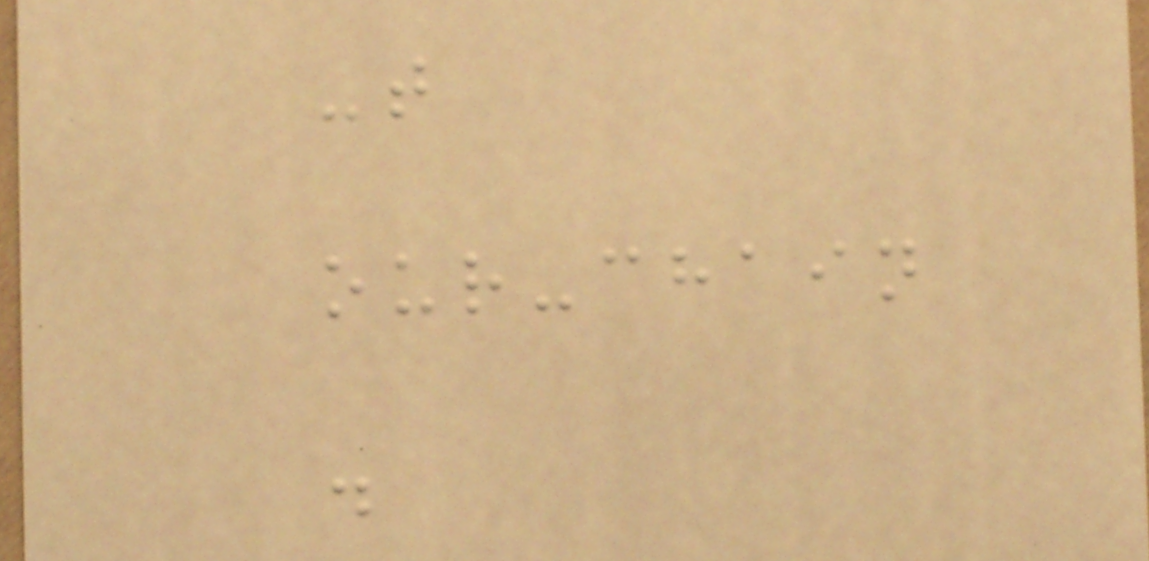-t
our-chain
.
